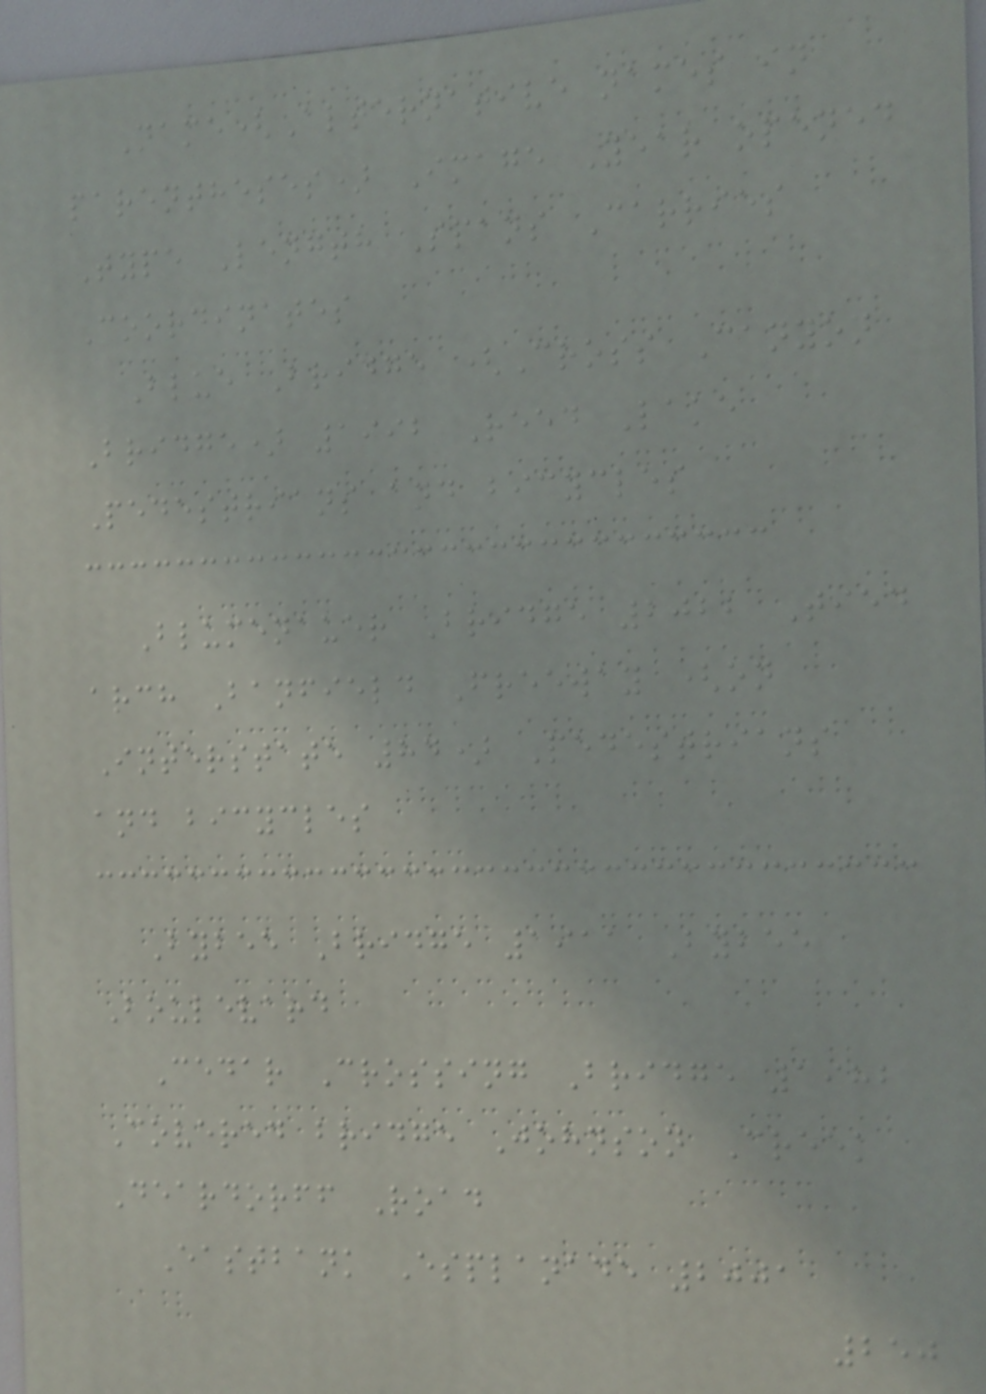Name(Alternative names in
parentheses) Image Year opened
Type Length Spans Carries
Coordinates
Blue Bridge (Cross Canyon
Bridge) 1992 Reed Lake
Pedestrians and bicycles
Blumenauer Bridge 2022 Tied
arch Banfield Freeway (on
Interstate 84) Pedestrians
and bicycles
Bybee Bridge 1911 Bybee
Boulevard
Cedar Crossing Bridge 1982
Covered bridge Johnson Creek
Deardorff Road
Eastbank Esplanade 2001
250
